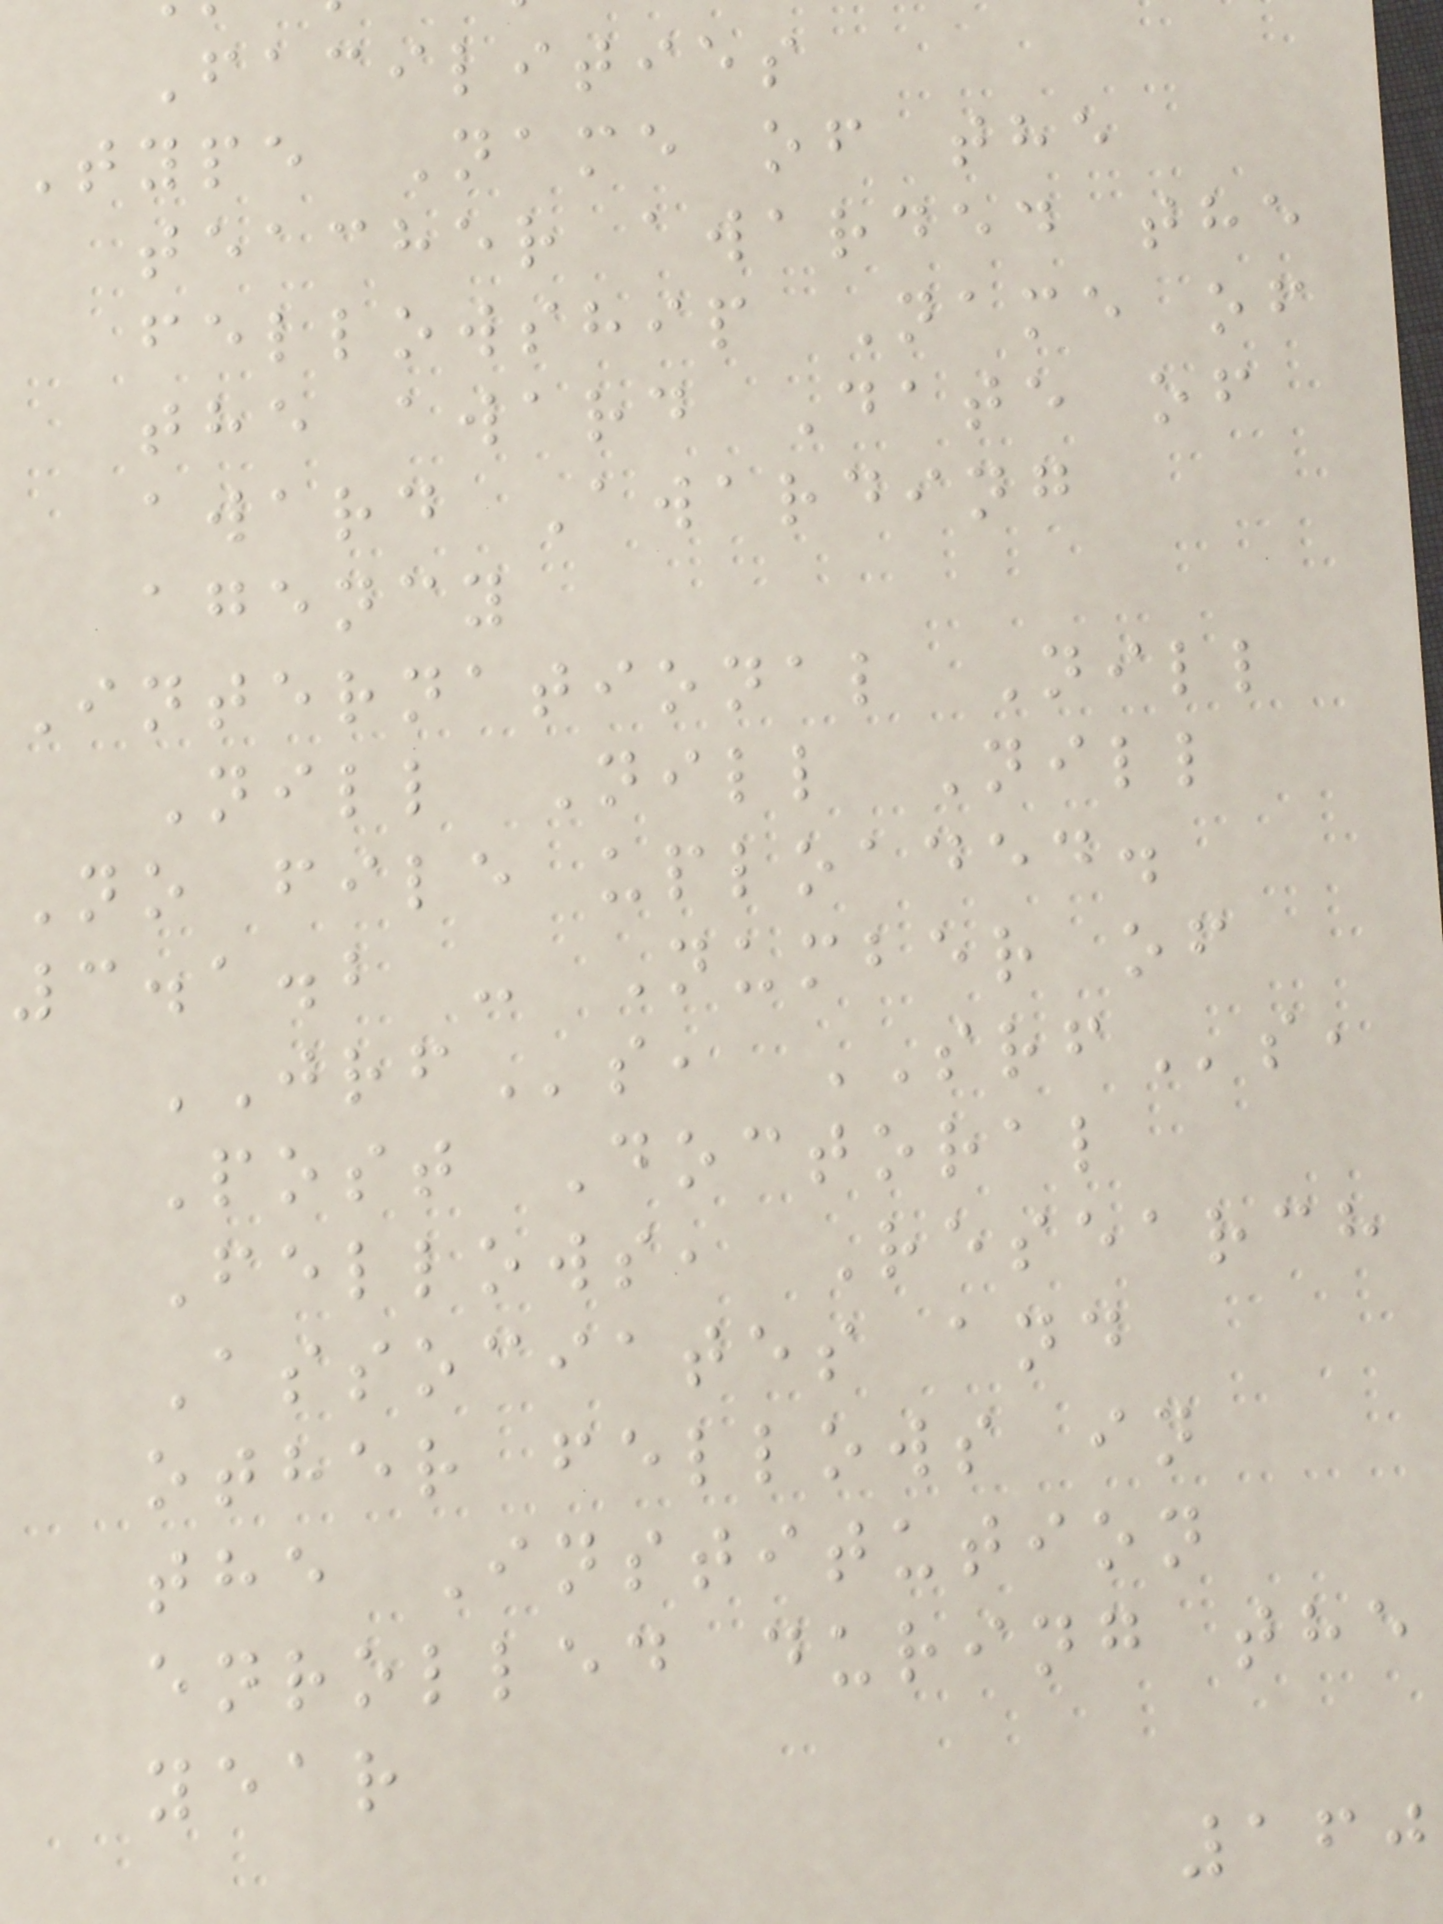Facilities
Type Name of the
teacher awarded the
fellowship Name of
the award Date of
award Awarding
agency
International Nill
Nill Nill Nill
No file uploaded.
3.1.2 - Number of
JRFs, SRFs,
Post Doctoral
Fellows, Research
Associates and
other fellows in
the Institution
enrolled during the
year
160
